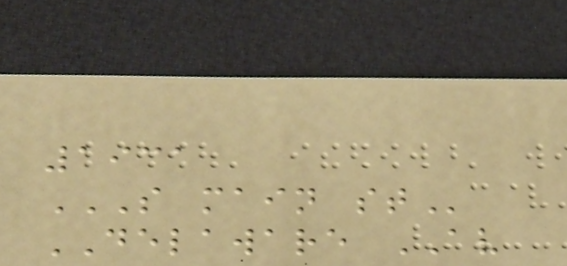1931
S MAIN ST
DELAWARE AV
